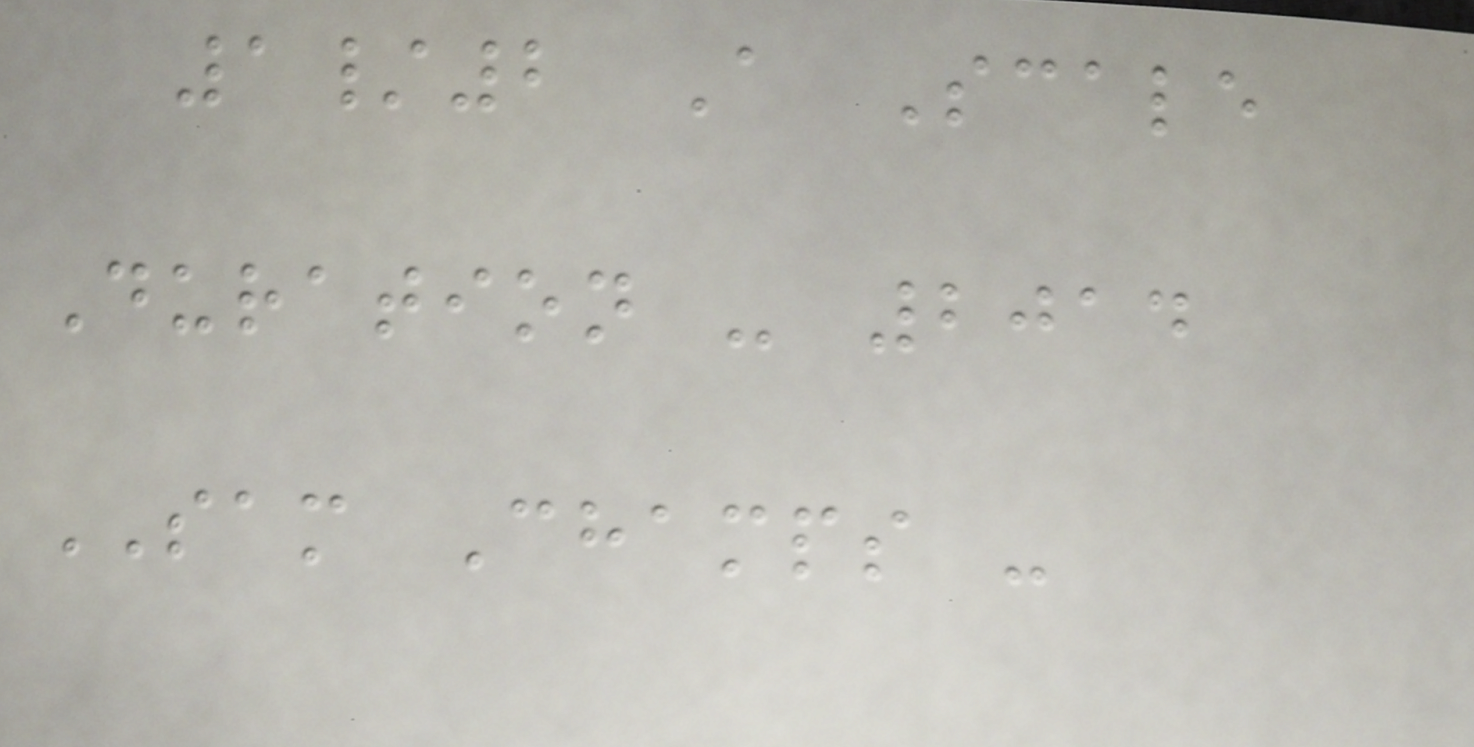1/2 A Scale
Duration - 2014
SAM Champs -
